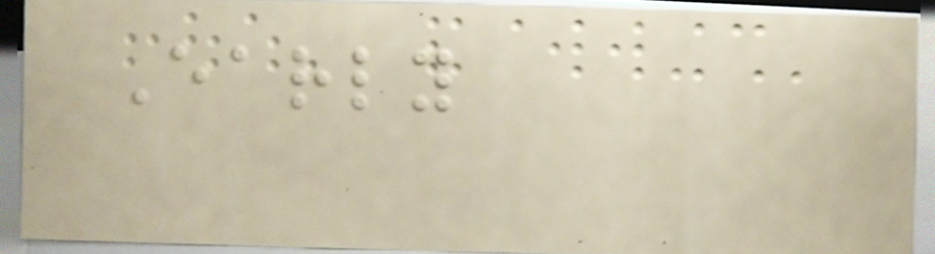Early
